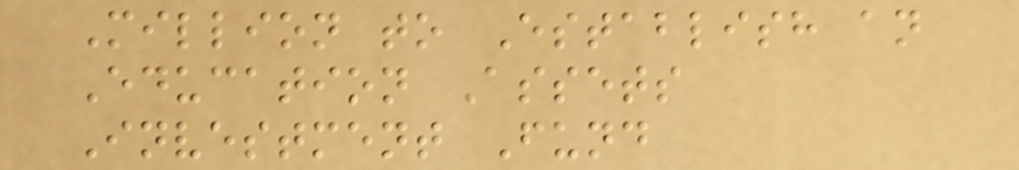Million to Establish an
Education Assets
Investment Fund
